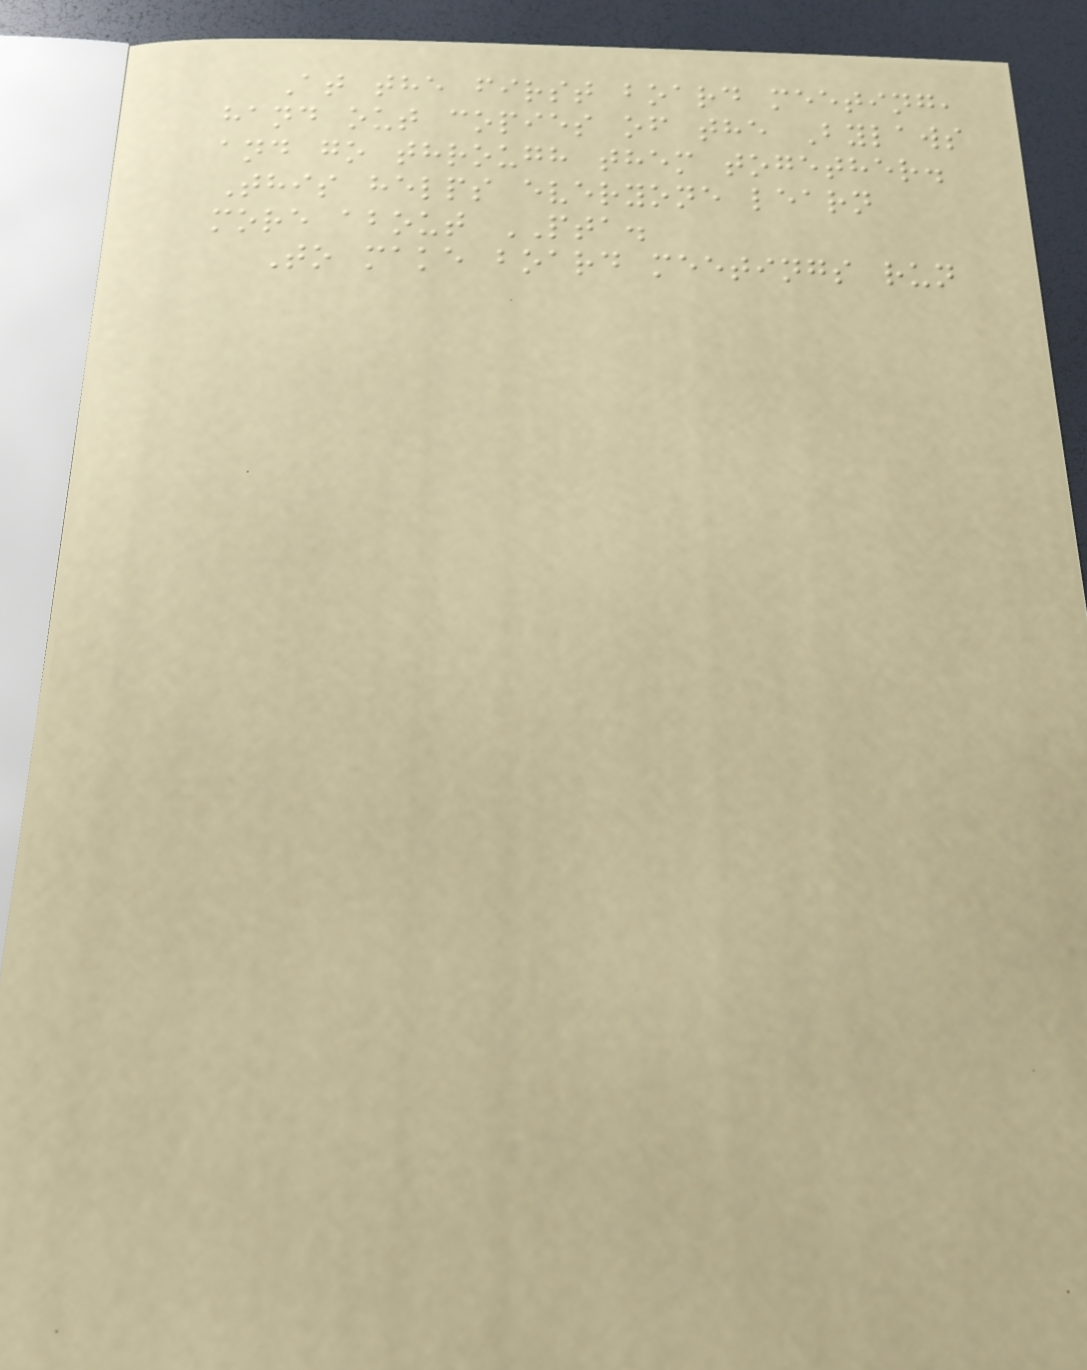At the first board meeting,
hand out copies of the Bylaws
and go through them together.
This helps everyone learn
more about PTA.
To make board meetings run
